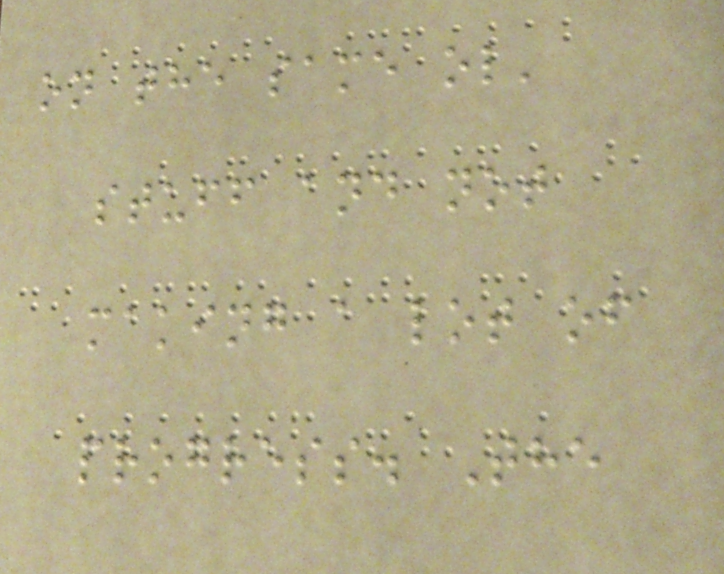on the same ol'
stuff and not
making a lot of
progress. The
